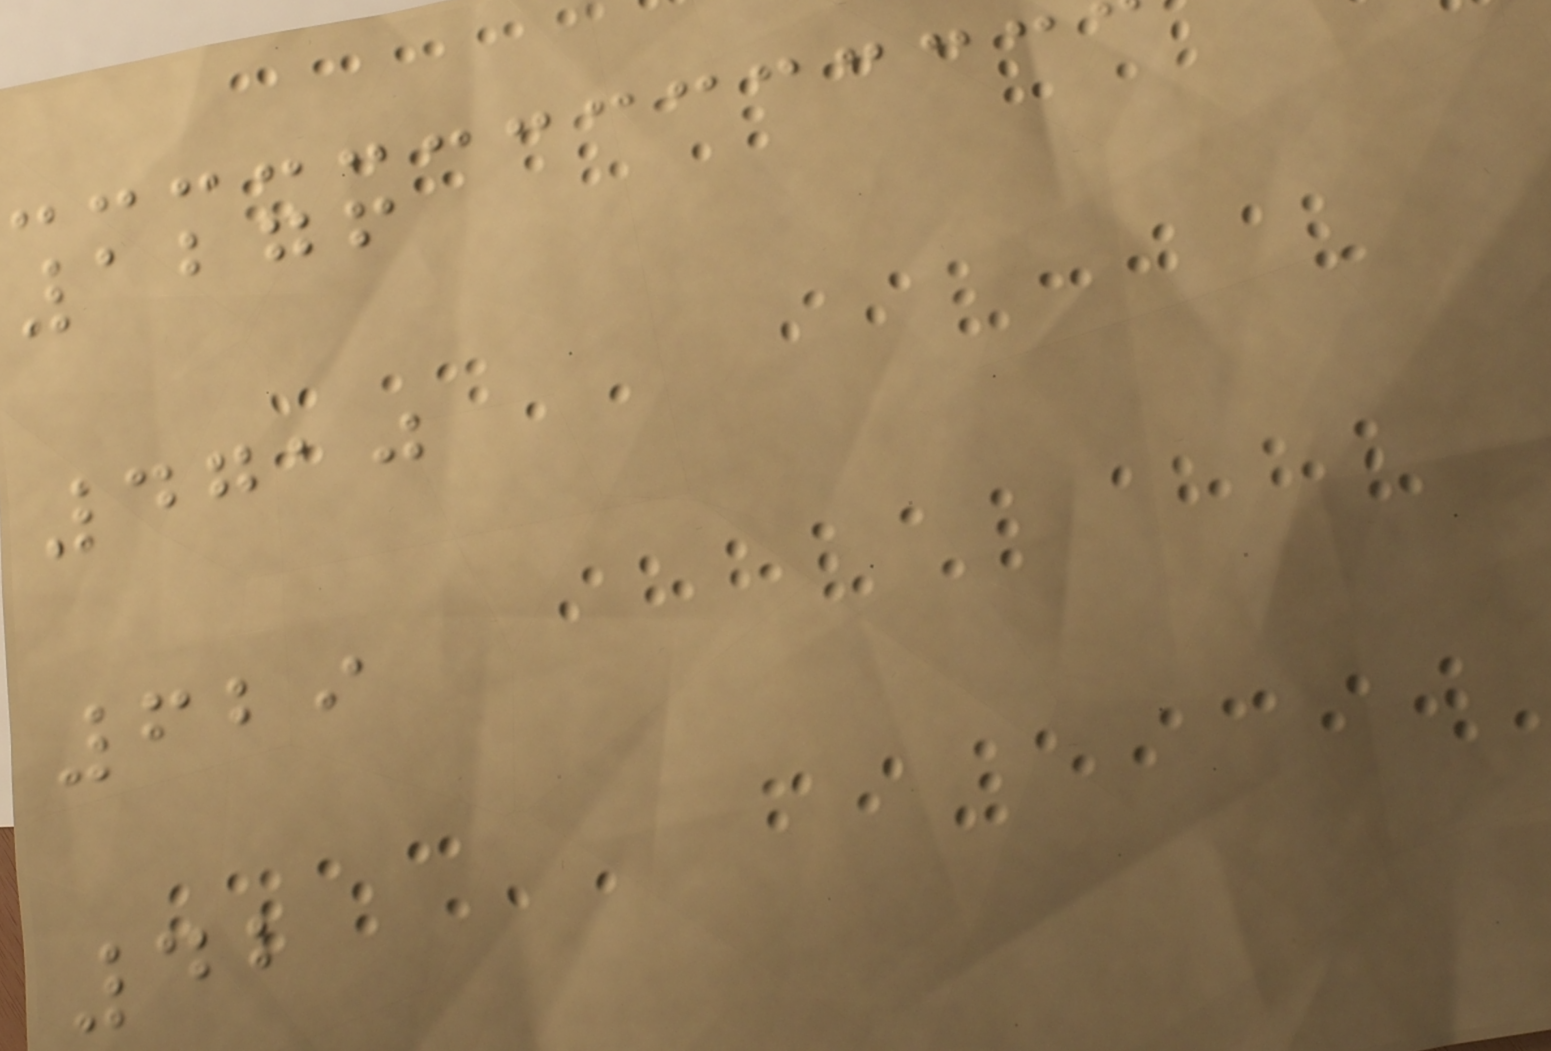1276
4710
629
42
